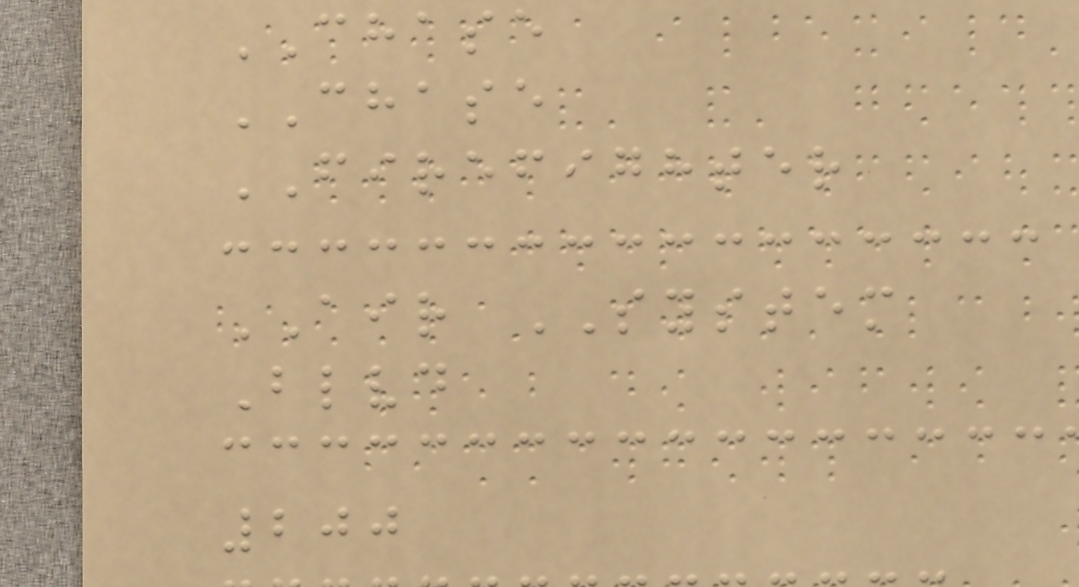CHASE
CHASE
FIREFIGHTER
AIR SYSTEM
Blvd
200
